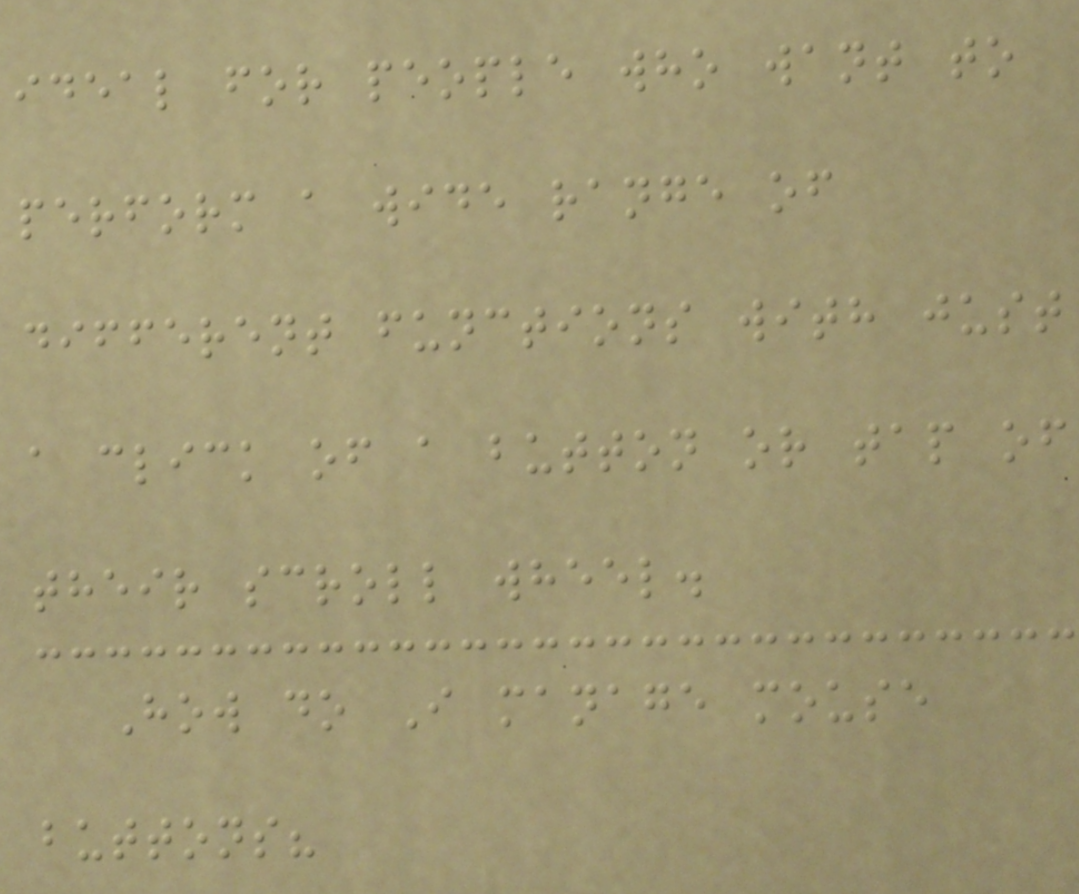ideal for people who want to
perform a wide range of
different functions with just
a click of a button or tap of
their scroll wheel.
How do I manage mouse
buttons?
